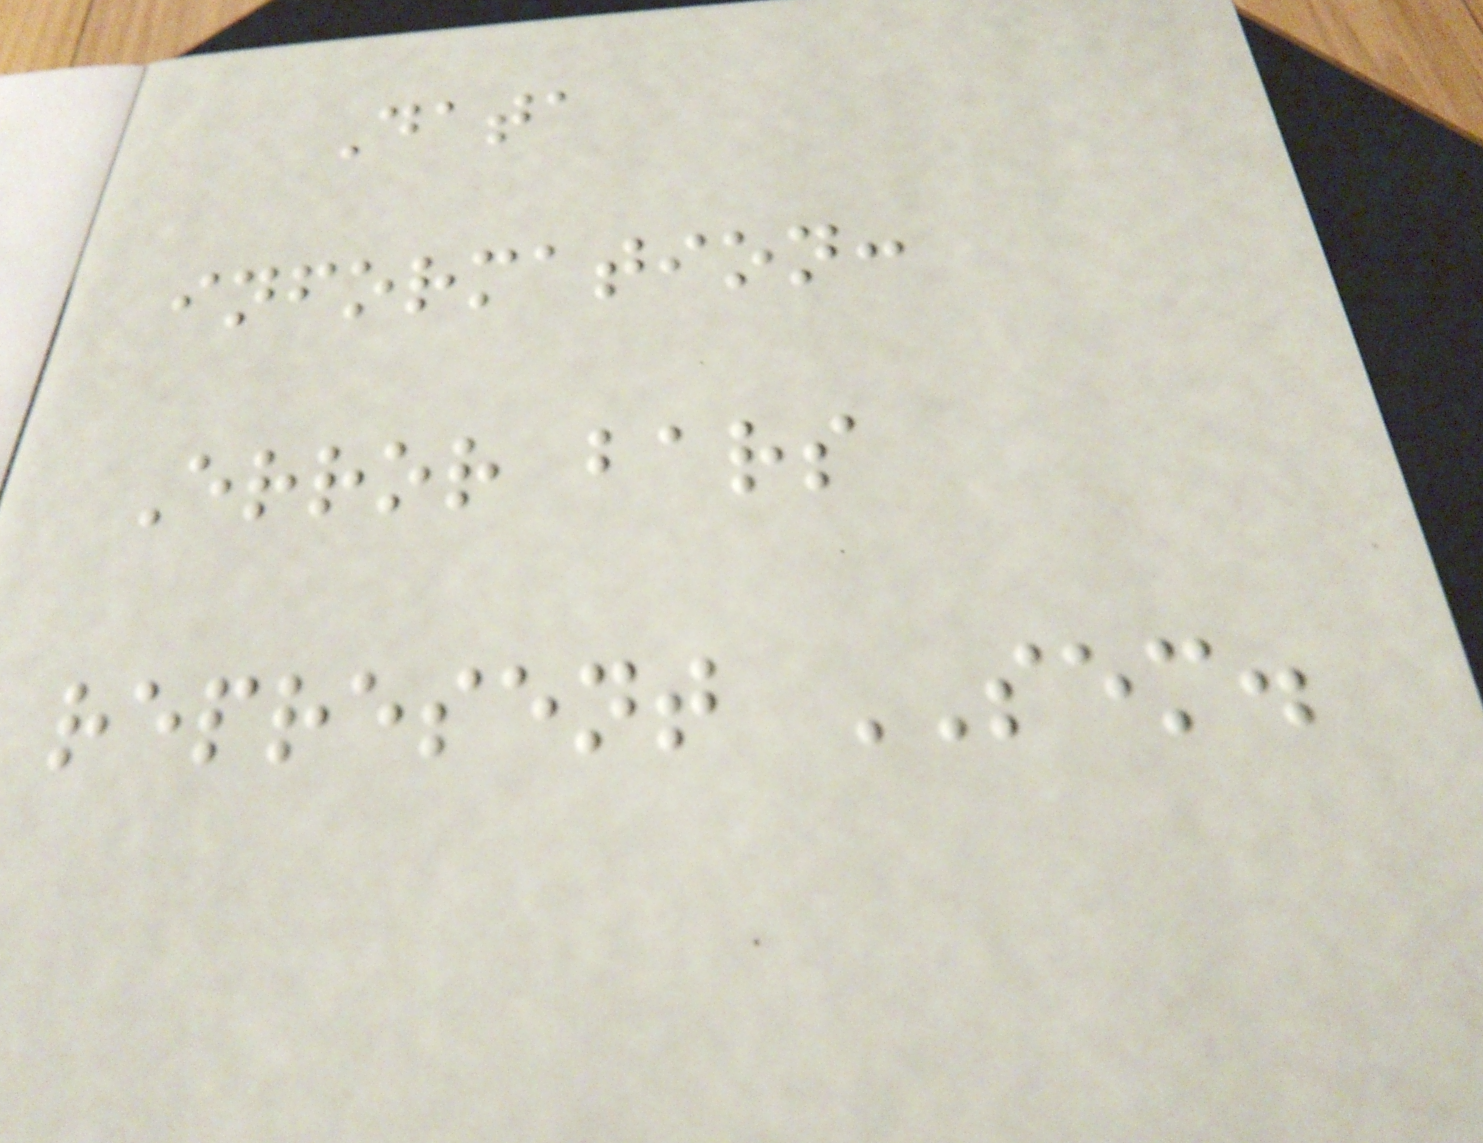Data
information:
Error bars
represent SEM.
